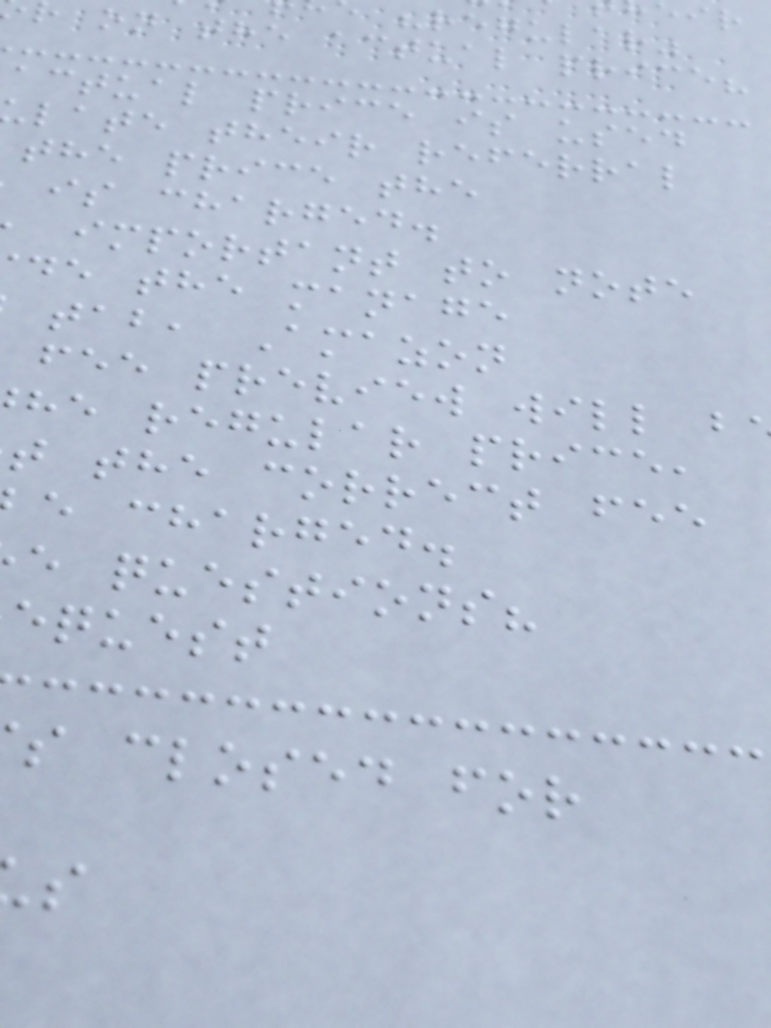"regular"
on the actual price?
actual price is used
late their referral
the price the
is charged.
important to note
de the manage
tab, Amazon
fee preview will b
he regular price,
t the correct fee
e charged.
e questions?
equest
s closed for
